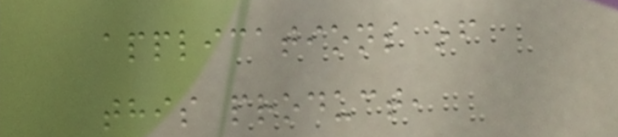applications of
this product,
